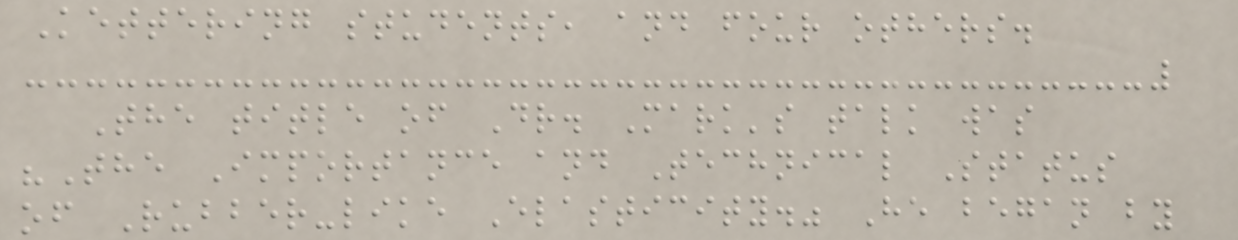Kettering students, and four others.
The title of Dr. Mark's talk was
"The Importance and Technical Status
of Rubber-like Elasticity." He began by
